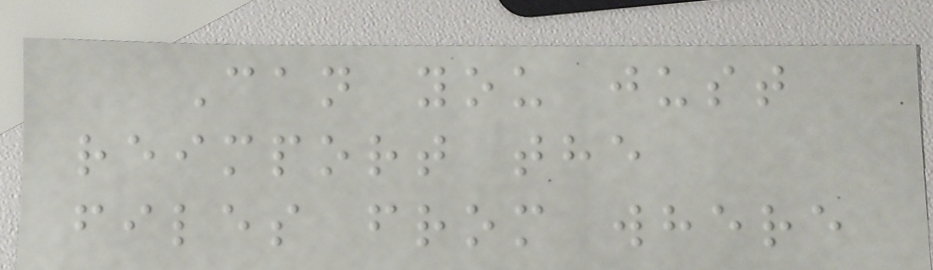Can you just
reimport the
files from where
